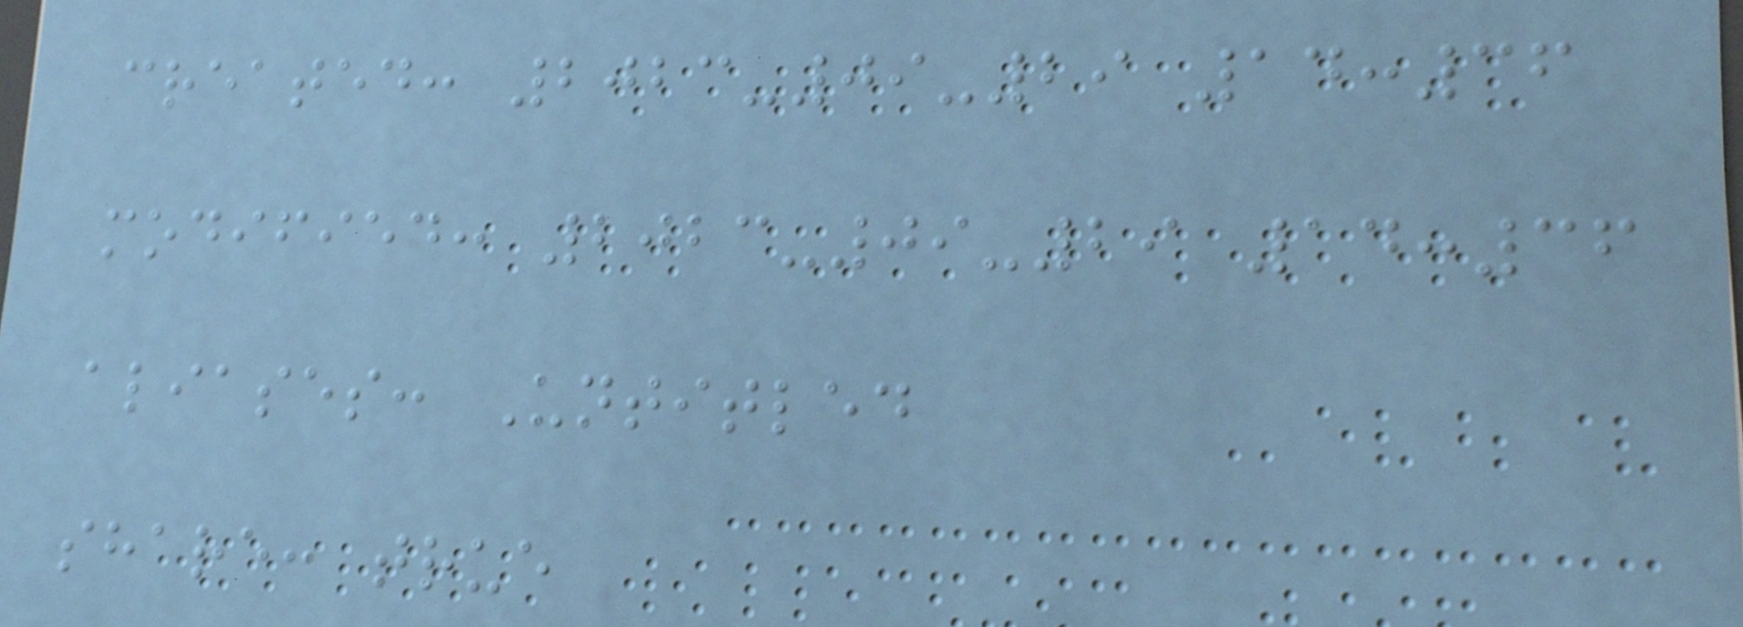created: 2023-09-29 14:36
modified: 2023-09-29 14:36
aliases: Untitled
share: true
